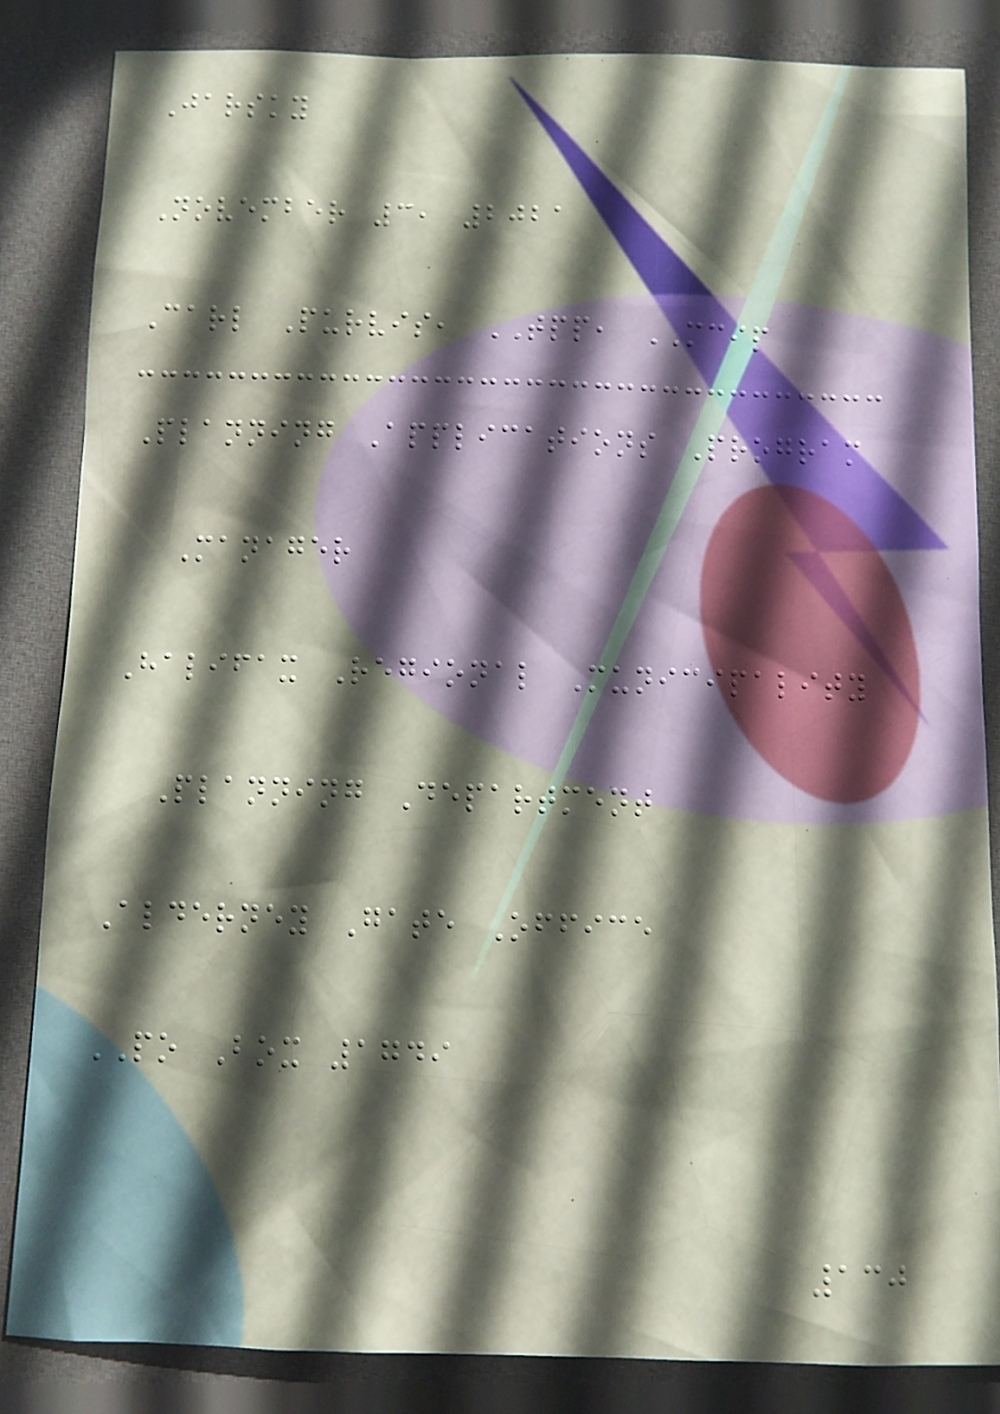Jarsky
November 3, 2021
Carl Purvis, TPP, MCIP
Planning Applications Program
Manager
Halifax Regional Municipality
Planning Department
Alderney Gate Office
PO Box 1749
130
